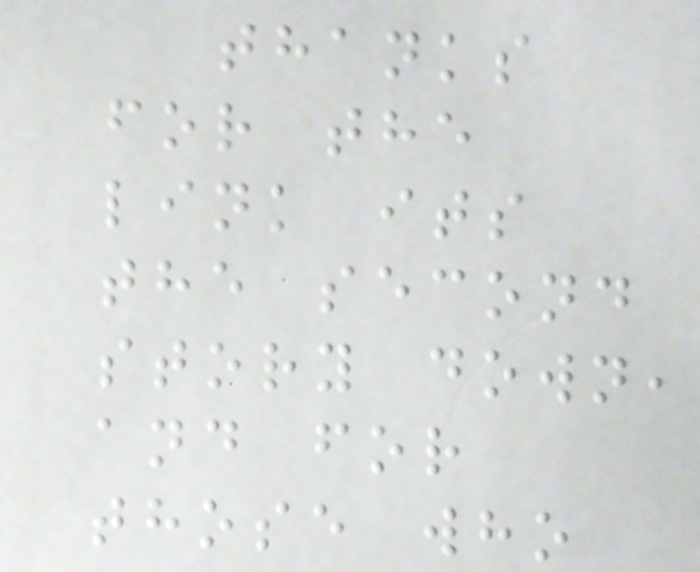thanks
for the
link its
the second
story down,
and for
those who
